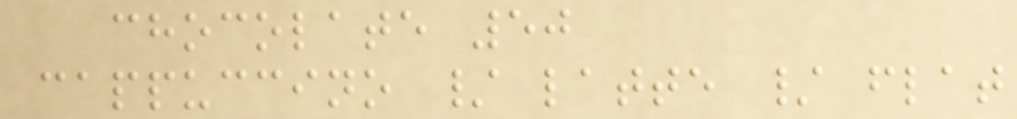chocolate 50
cappuccino / latte / flat
